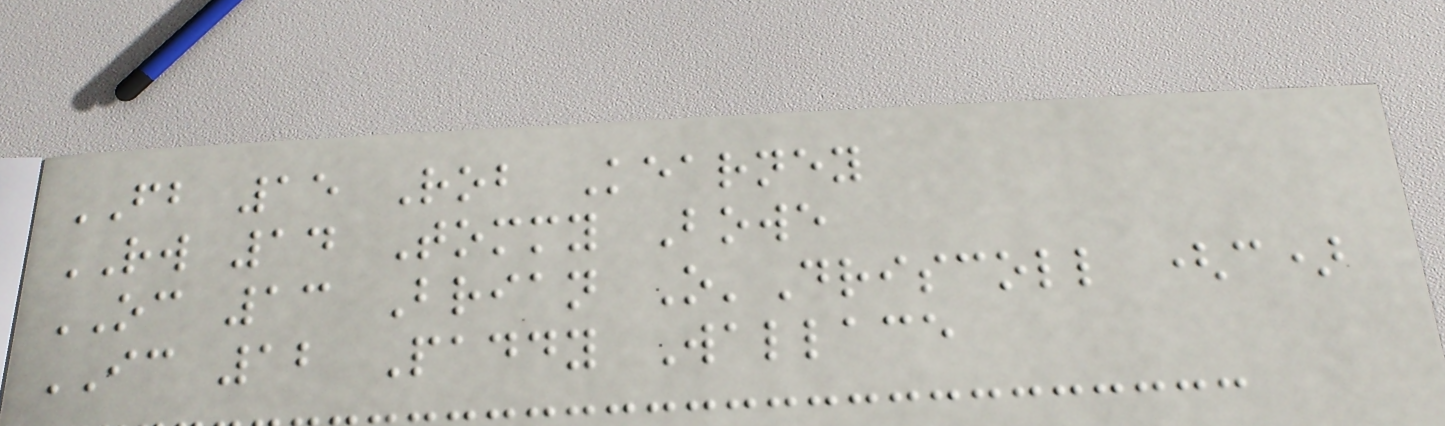FB 15 Rob Kearney
RW 14 Tommy Bowe
OC 13 Brian O'Driscoll (c)
IC 12 Paddy Wallace
